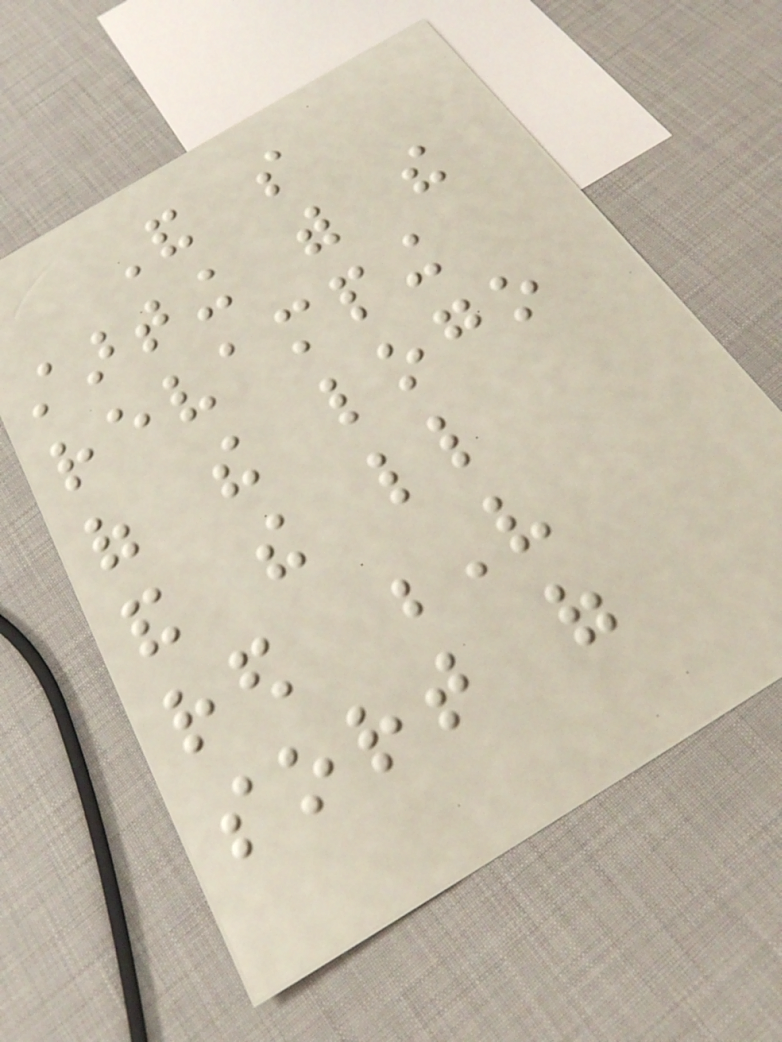And so
starting with the
revamping
of the logo
and the little
red V
sort of
